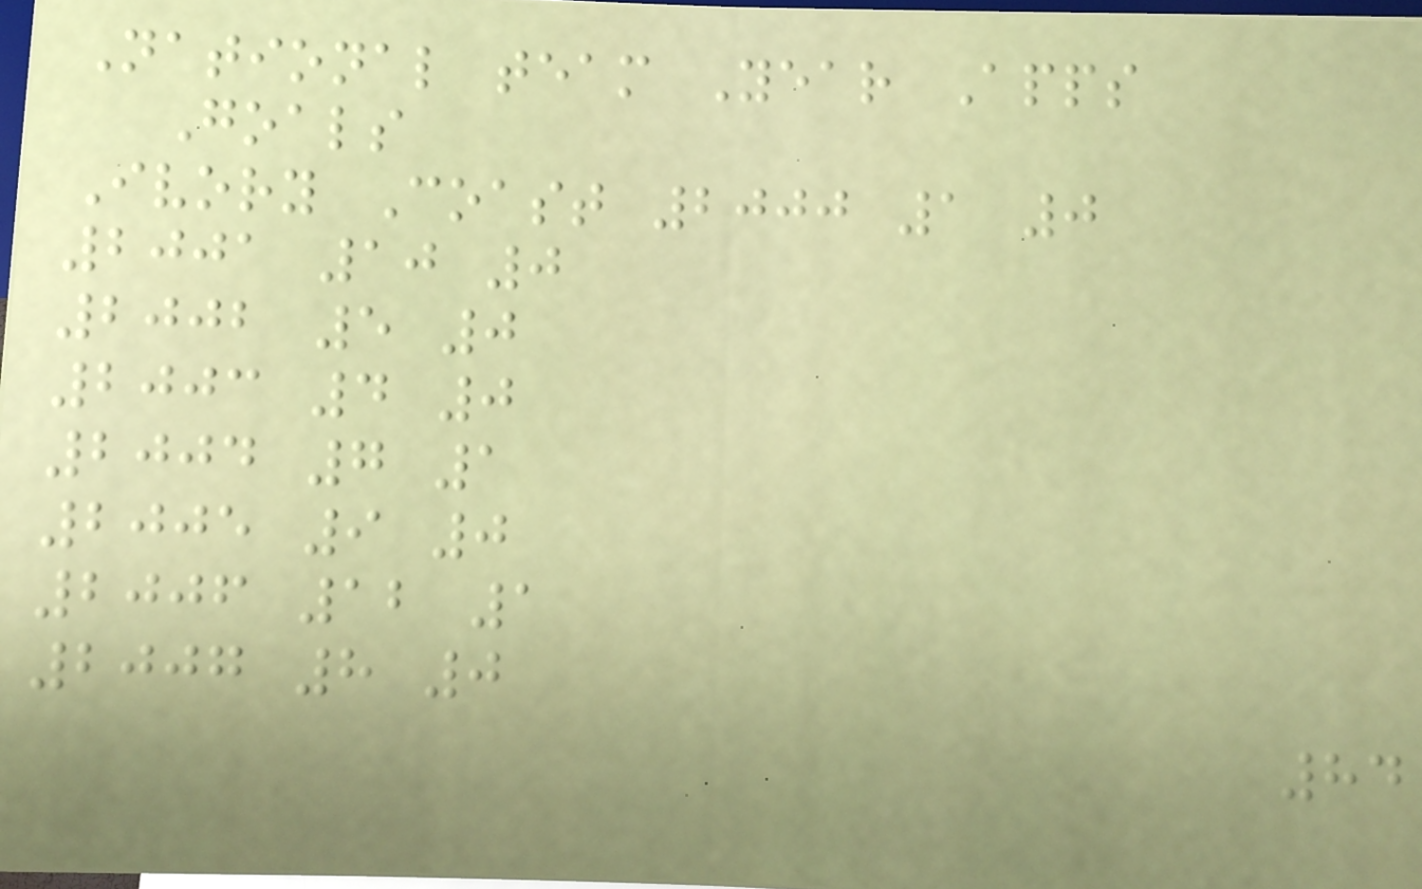National team Year Apps
Goals
Ivory Coast 2000 1 0
2001 10 0
2002 5 0
2003 4 0
2004 7 1
2005 9 0
2006 12 1
2007 8 0
84
